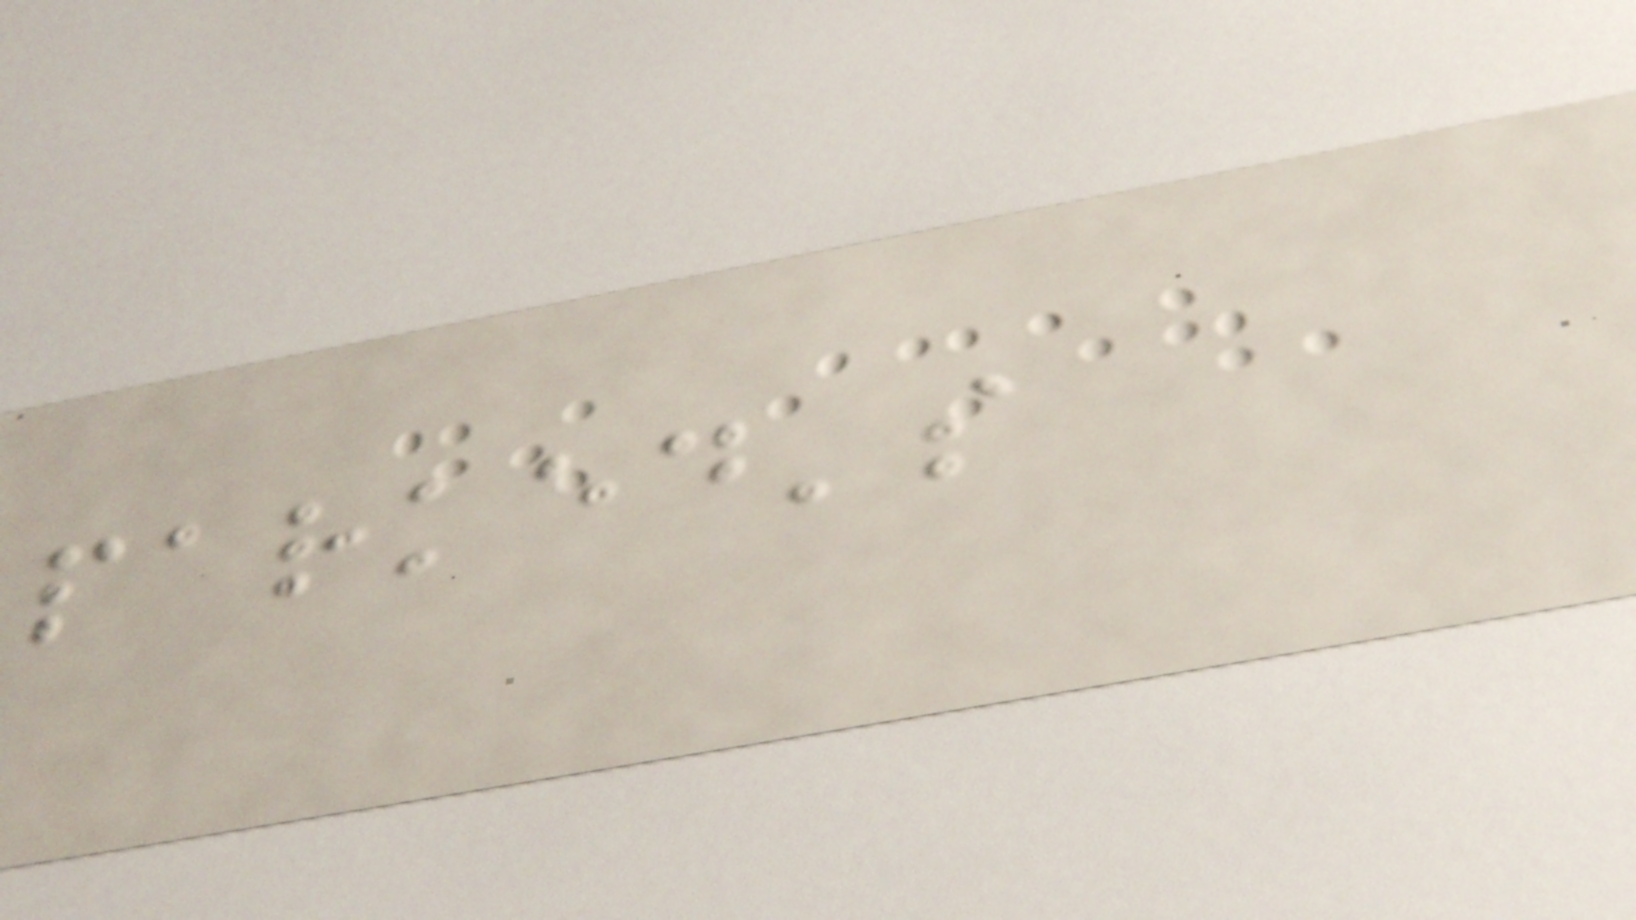parked's
